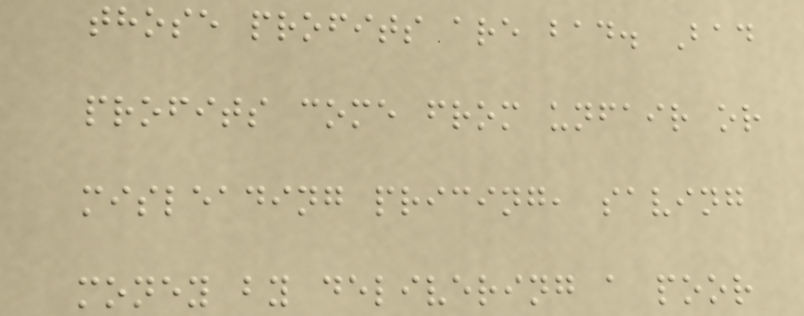those profits are bad. Bad
profits come from unfair or
misleading pricing, saving
money by delivering a poor
